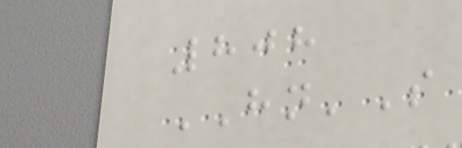808
HN'S
